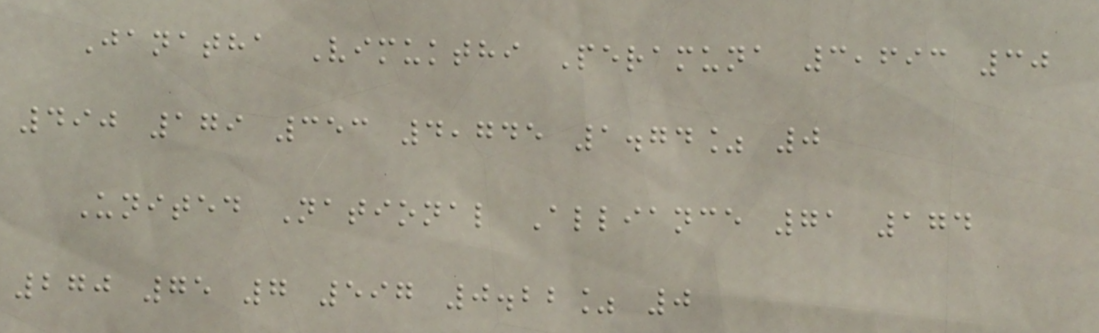Janatha Vimukthi Peramuna 3,693 30
490 179 353 4,745 1.74% 0
United National Alliance 71 174
270 75 7 597 0.22% 0
